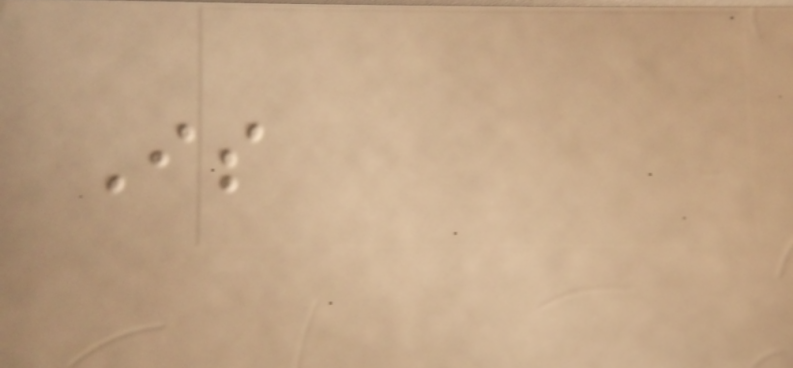Is
